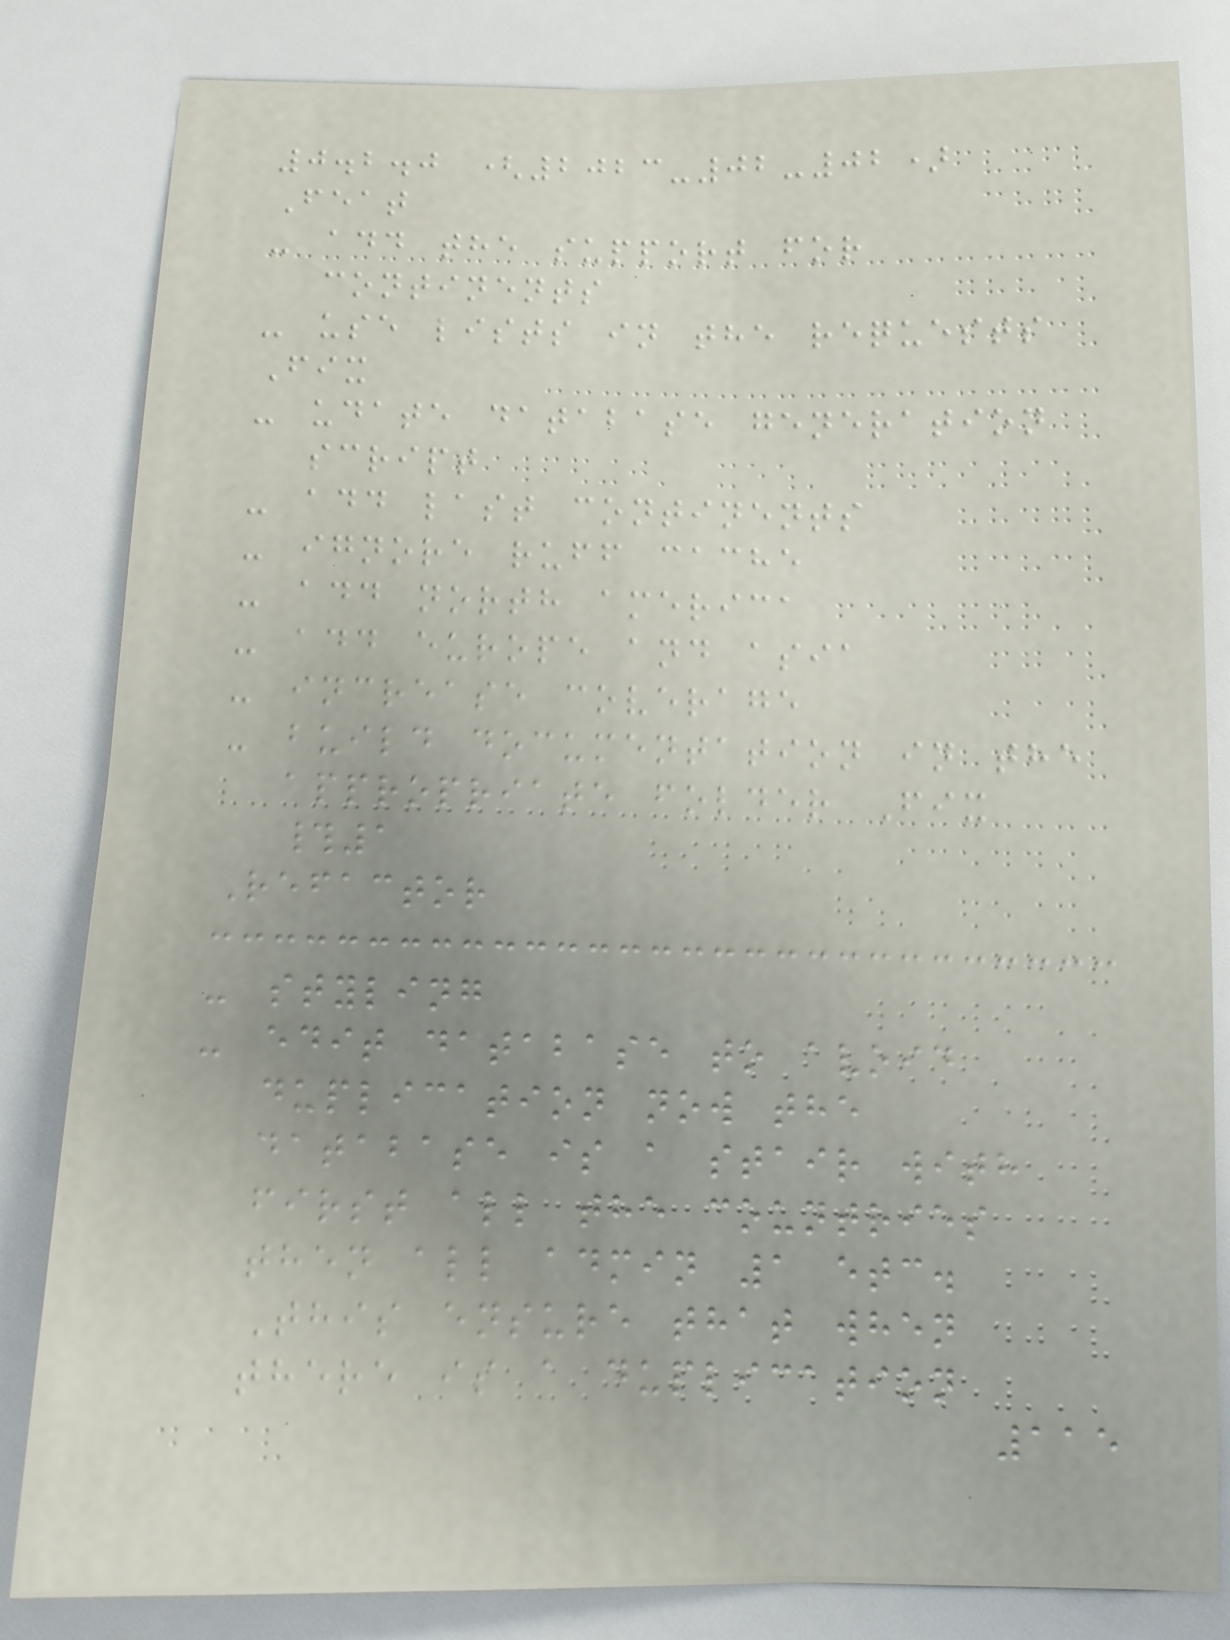0.2.0 (2023-02-02)
Feat
- add the support for
continents
- use lists in the requests
Fix
- udate database generation
script
- add last continents
- ignore ruff cache
- add north america
- add europe and asia
- increase coverage
- build documentation in the
appropriate folder Fix
#1
Refactor
- styling
- edit database to avoid
duplication now the
database is a stair with
first all the countries
then all admin 1 etc.
This ensure that when
there is a duplication
115
